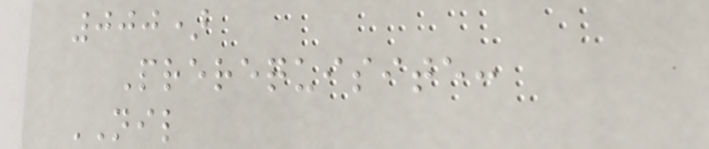000)
Prerequisite:
NIL
